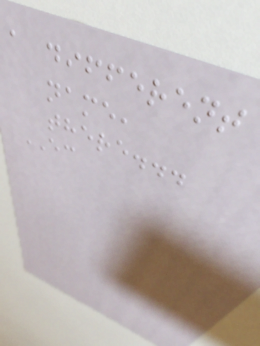a different
name,
there...
EC
